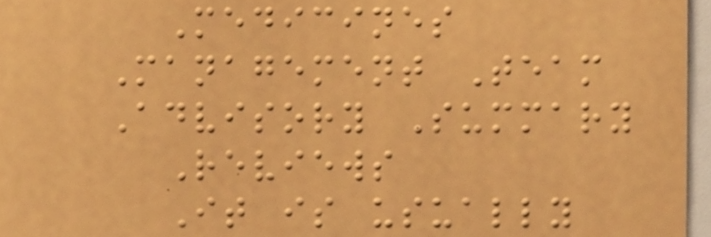Medicines
Management Team
Advisory Summary
Reviews
It is usually
